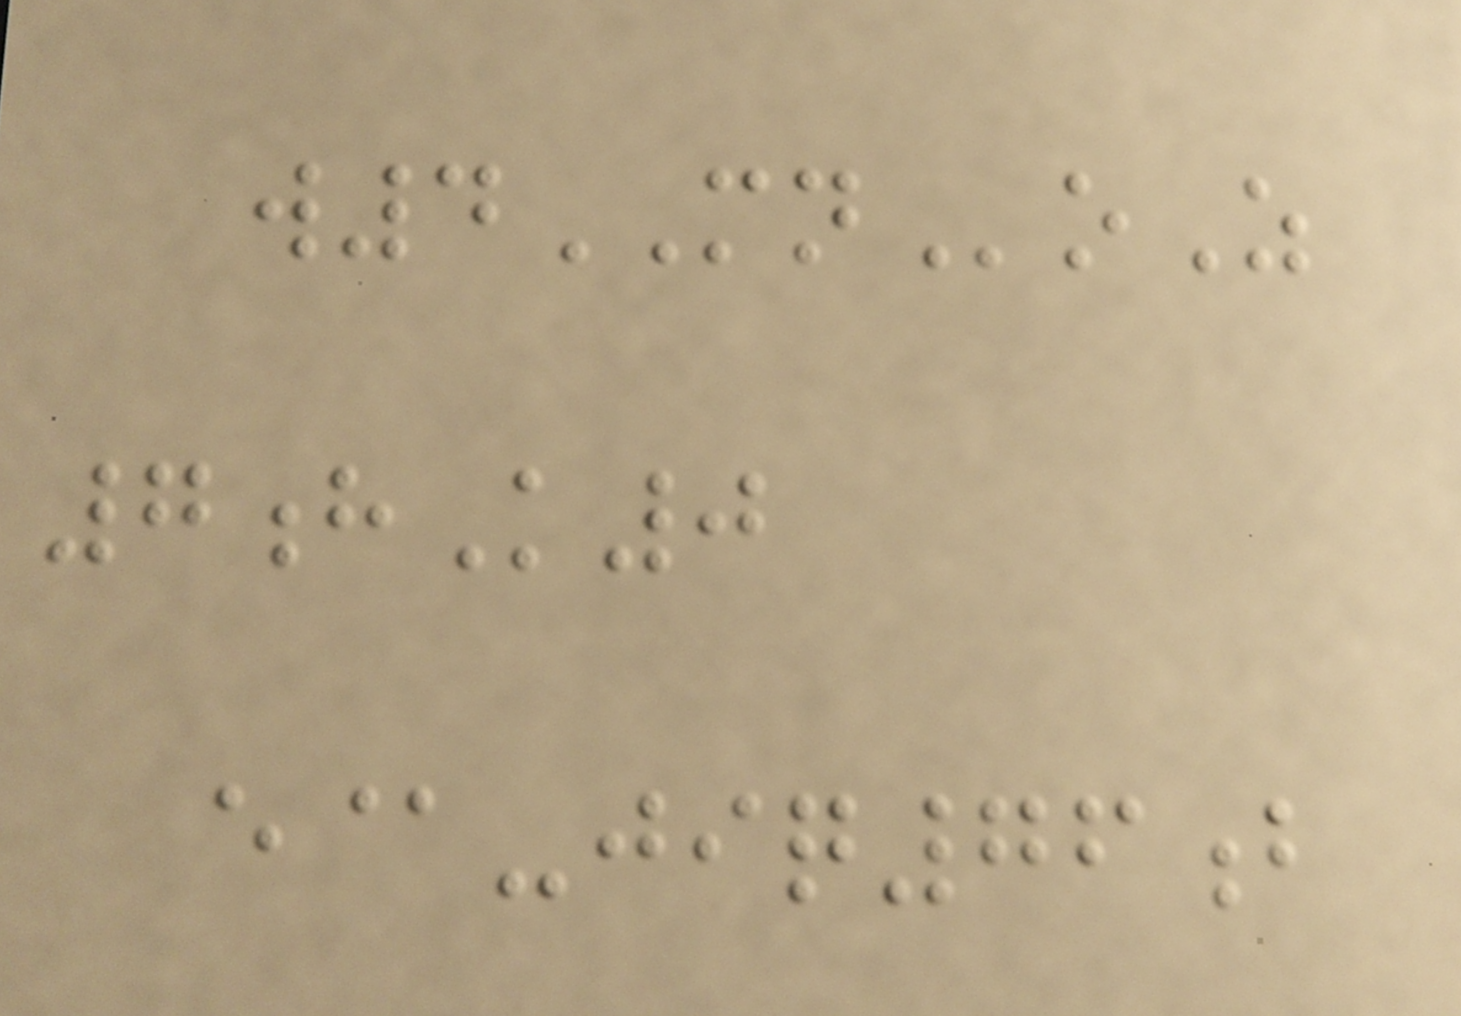w4MNoZ
7hK0
e@-jiq76b
